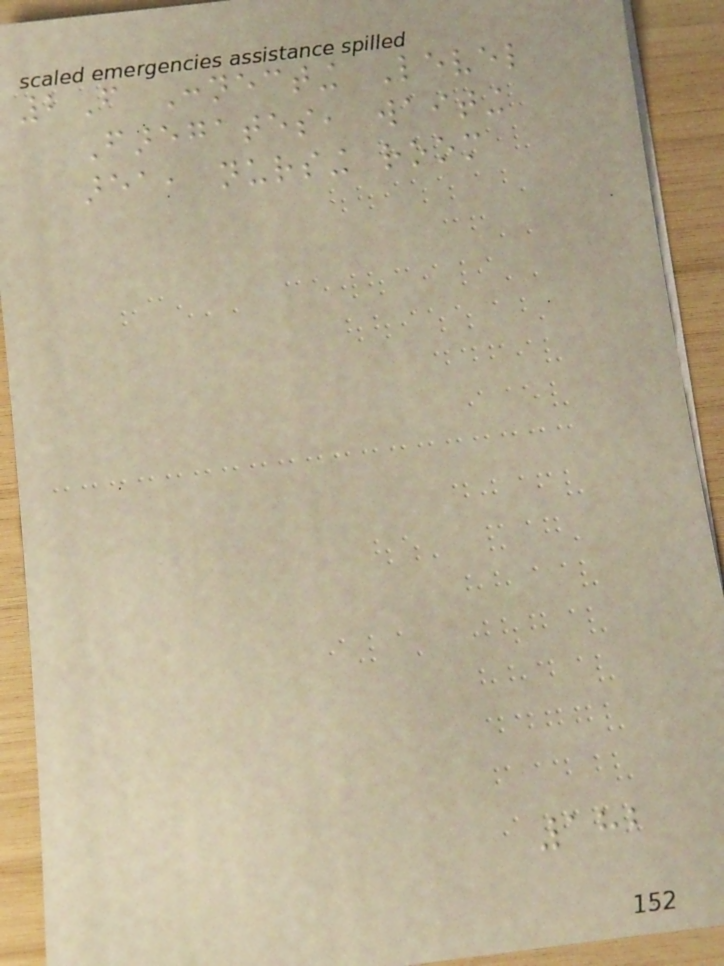2F Connecting Level
Faregates, waiting
area, nursing room
182
